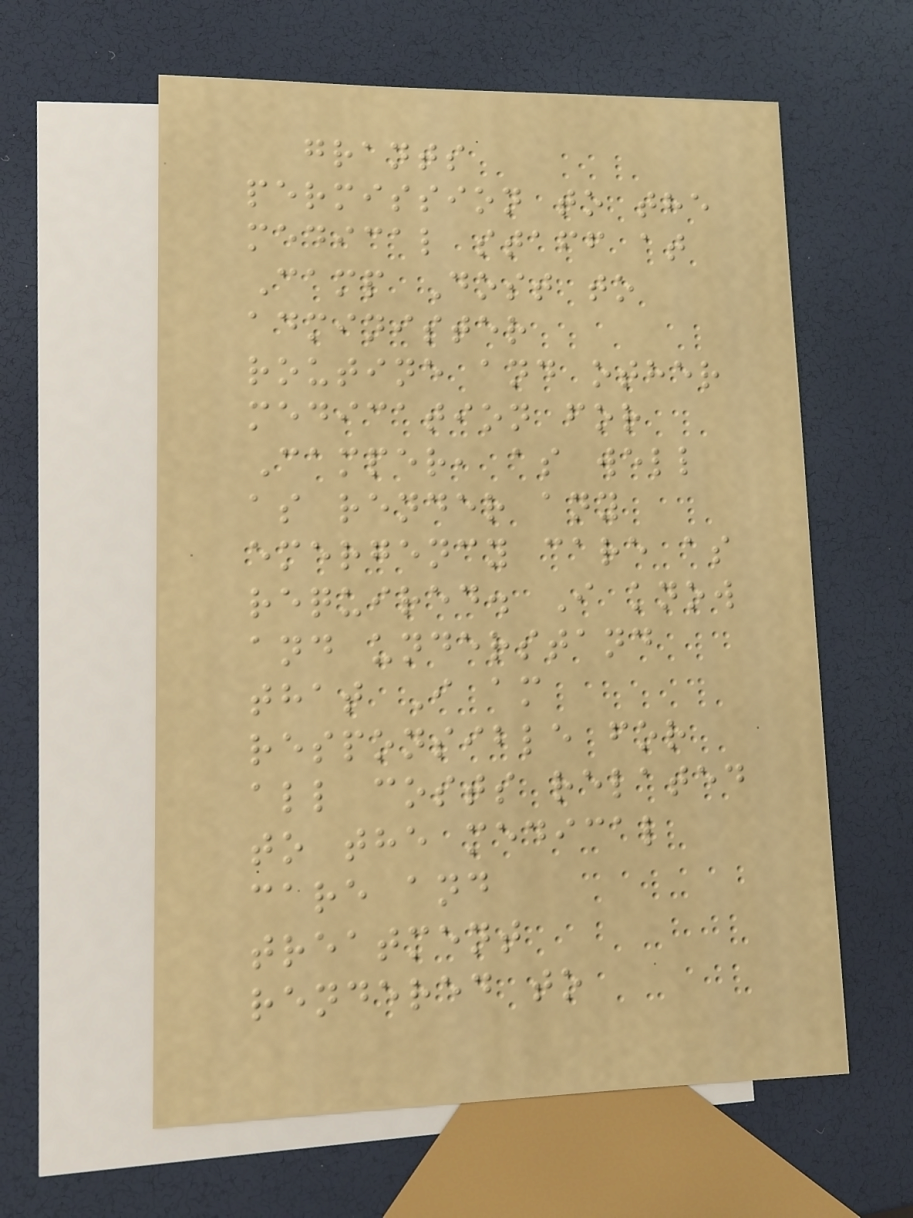grants
permission to the
medical staff at
Camp Dost to
administer
routine and other
medication for
Camper, as well
as render any
emergency care as
required. I know
and understand
that I am
responsible for
all costs related
to the medical
care and
treatment
rendered to
